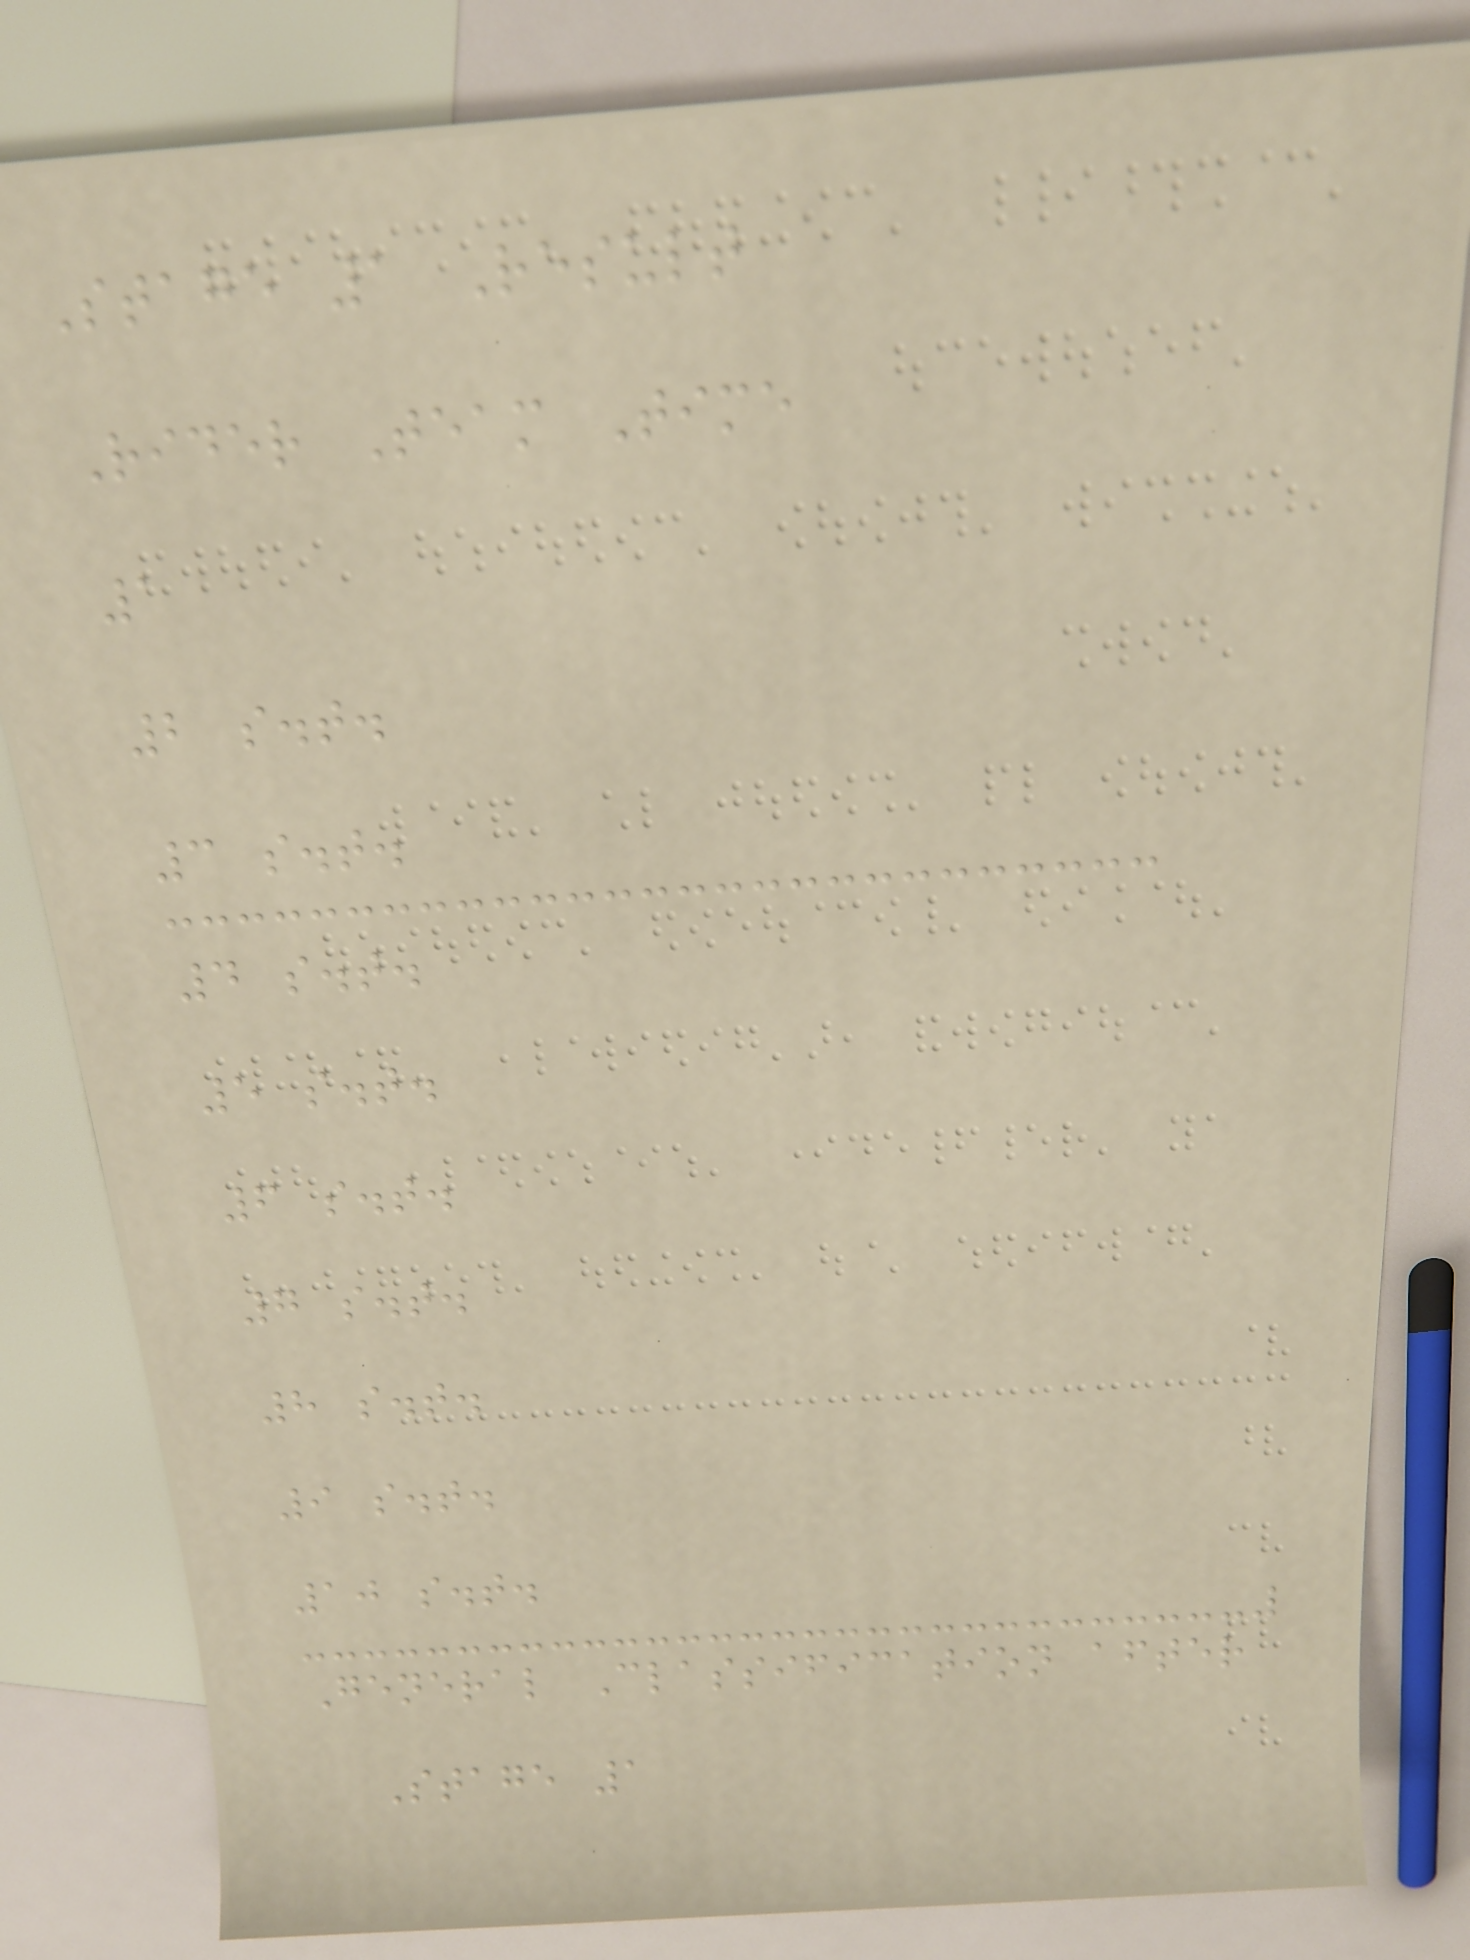Stage 1 Result
Rider Team Time
1
2 s.t.
3 s.t.
4 s.t.
5 s.t.
6 s.t.
7 s.t.
8 s.t.
9 s.t.
10 s.t.
General Classification after
Stage 1
